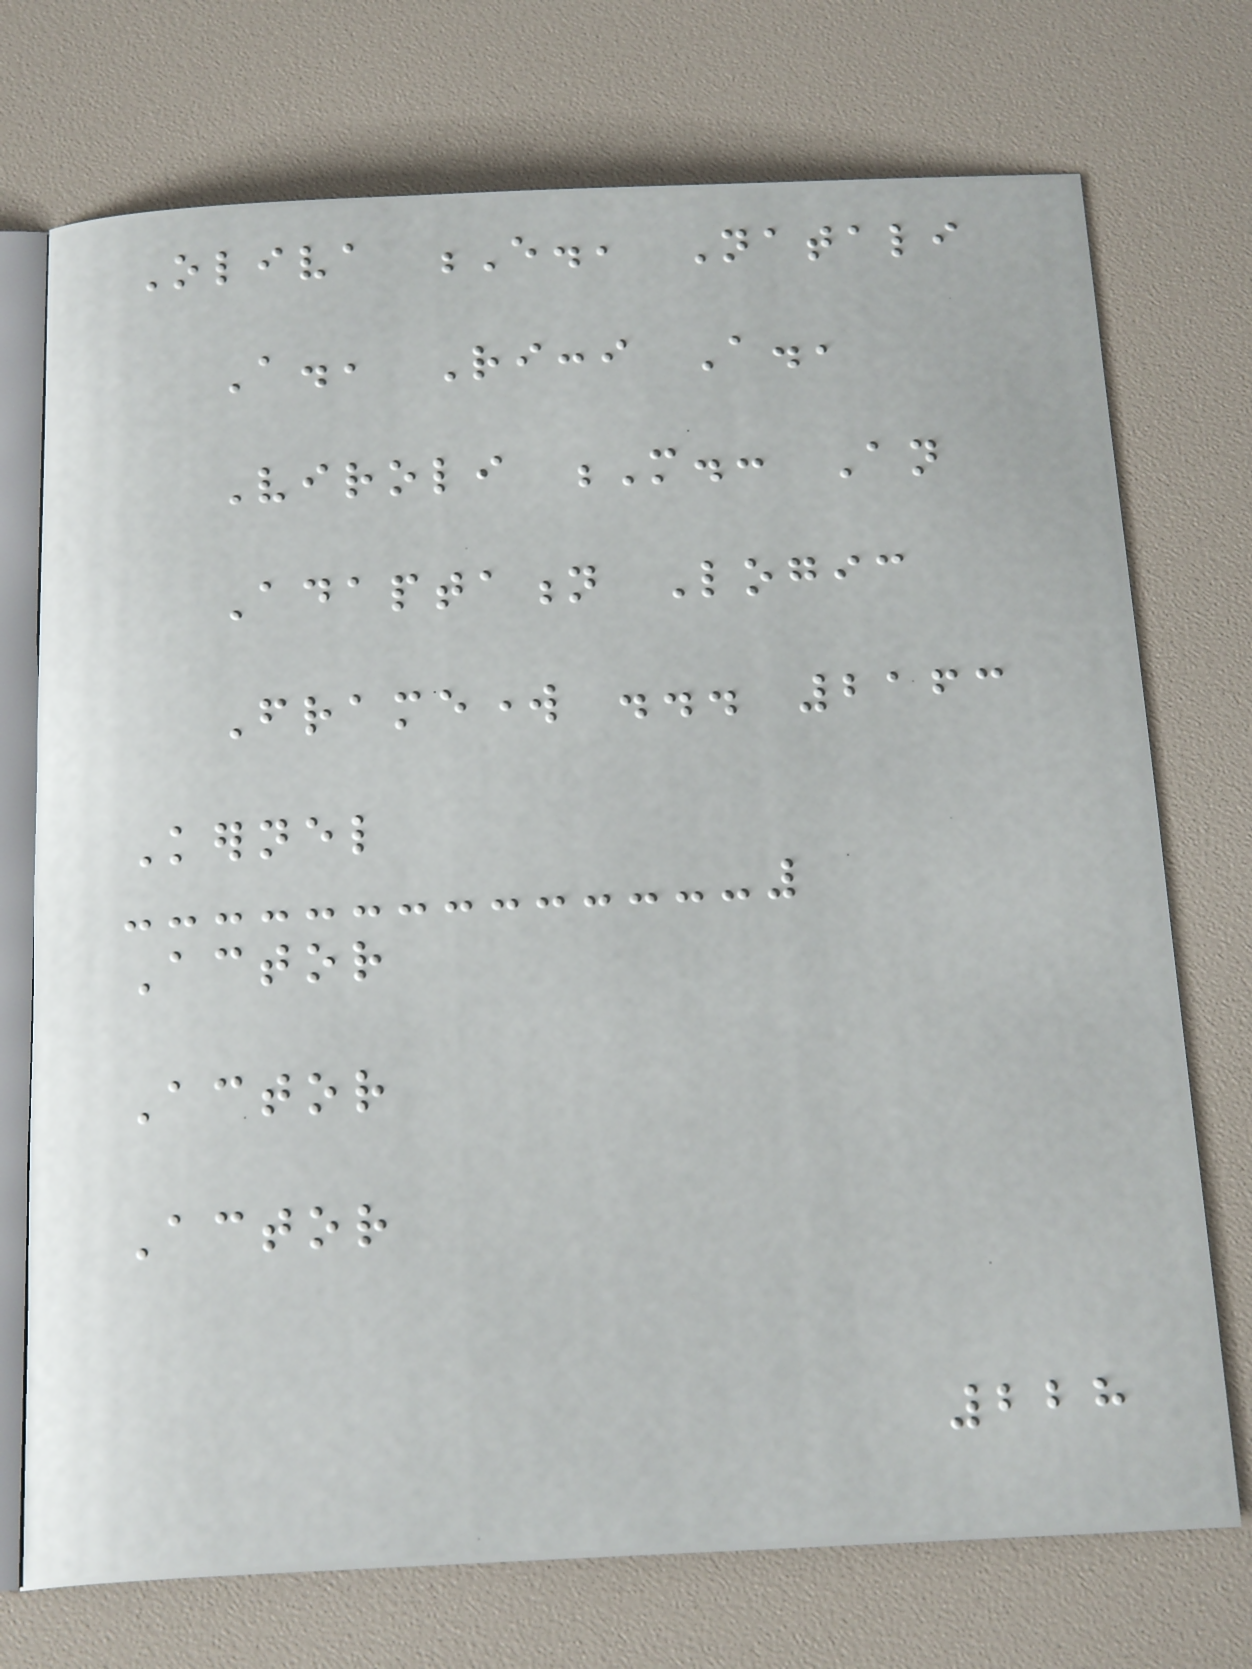Oliva E., Natali
A., Ricci A.,
Viroli M.: An
Adaptation Logic
Framework ... 2163
Kernel
Actor
Actor
Actor
228
